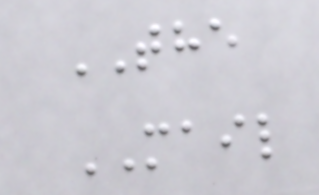THE
MAIL
